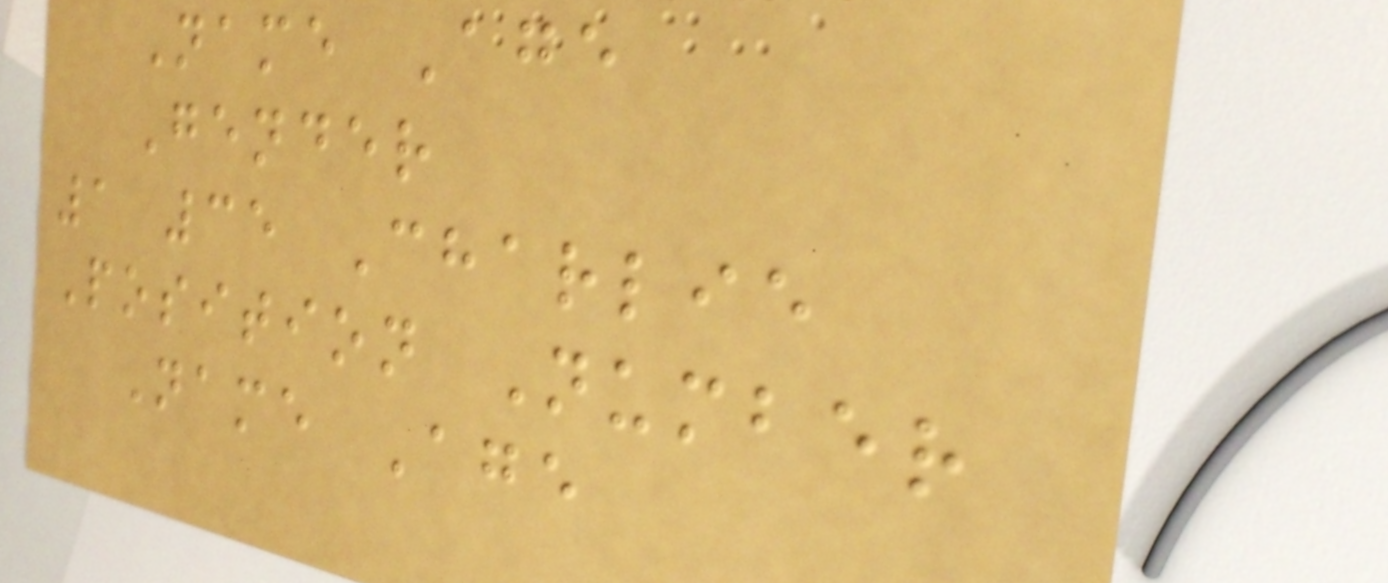Name Age
Gender
1 35 Charlie
Position Number
Name Age
